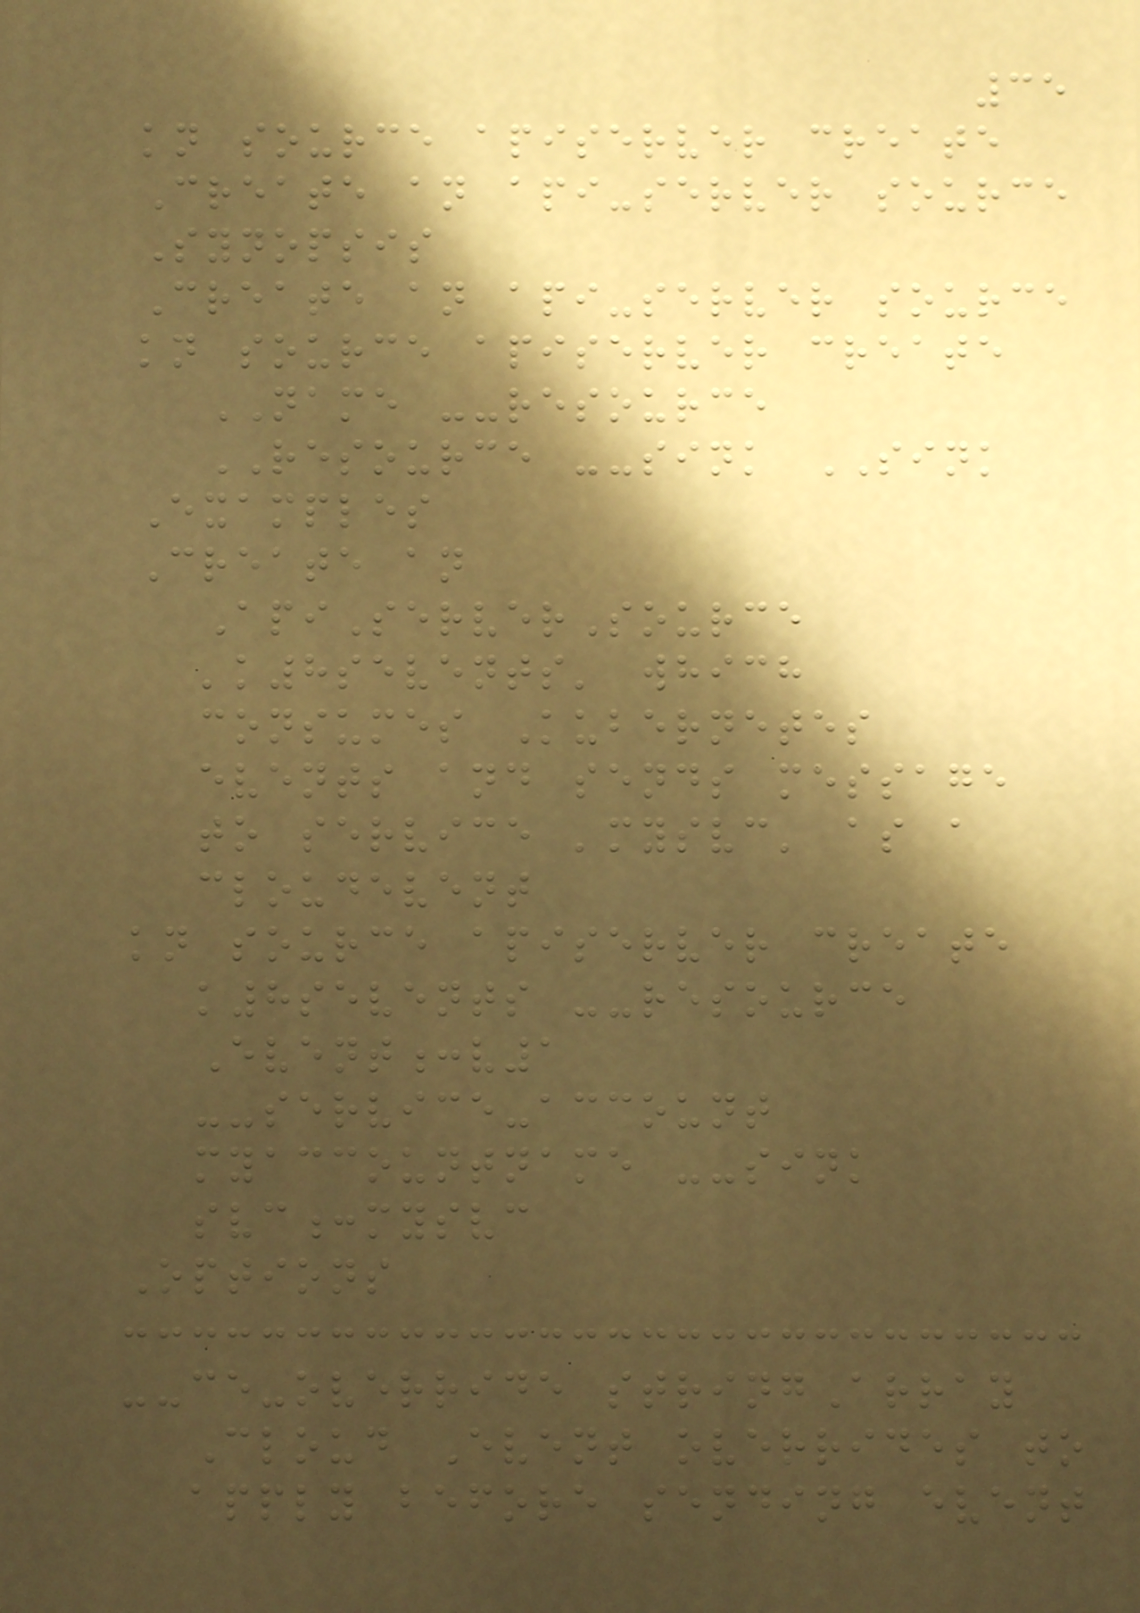35
kn source apiserver create
Create an api-server source
Synopsis
Create an api-server source
kn source apiserver create
NAME --resource
RESOURCE --sink SINK
Examples
Create an
ApiServerSource
'k8sevents' which
consumes Kubernetes
events and sends message
to service 'mysvc' as a
cloudevent
kn source apiserver create
k8sevents --resource
Event:v1
--service-account
myaccountname --sink
svc:mysvc
Options
--ce-override stringArray
Cloud Event overrides to
apply before sending event
